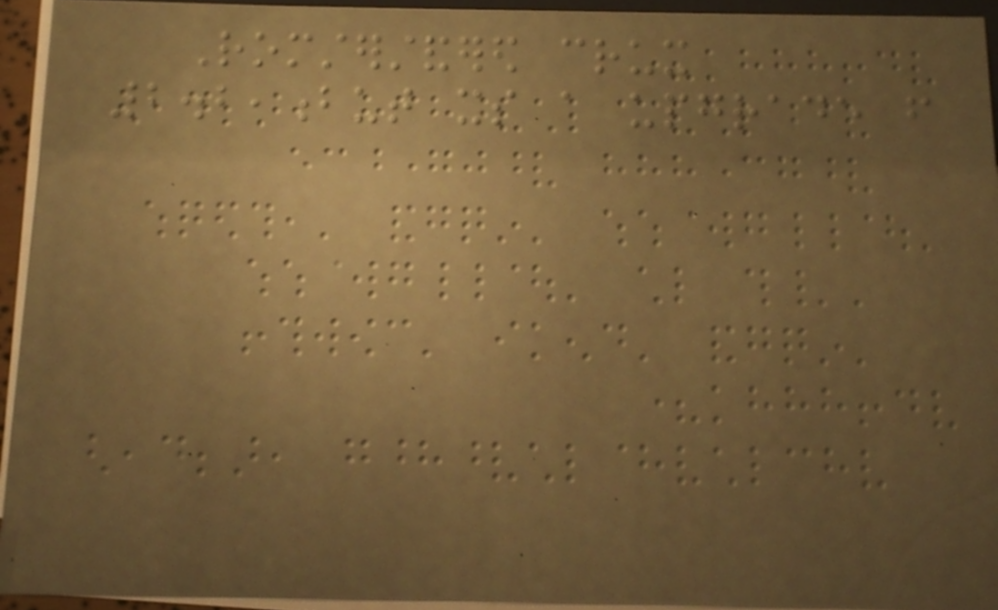Romsterstandered crux
2.2,but its a upgrade from
